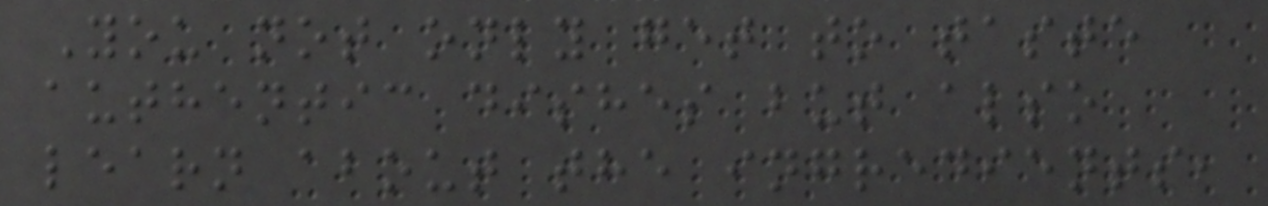You not only get to taste
authentic dishes but also
learn about the ingredients,
